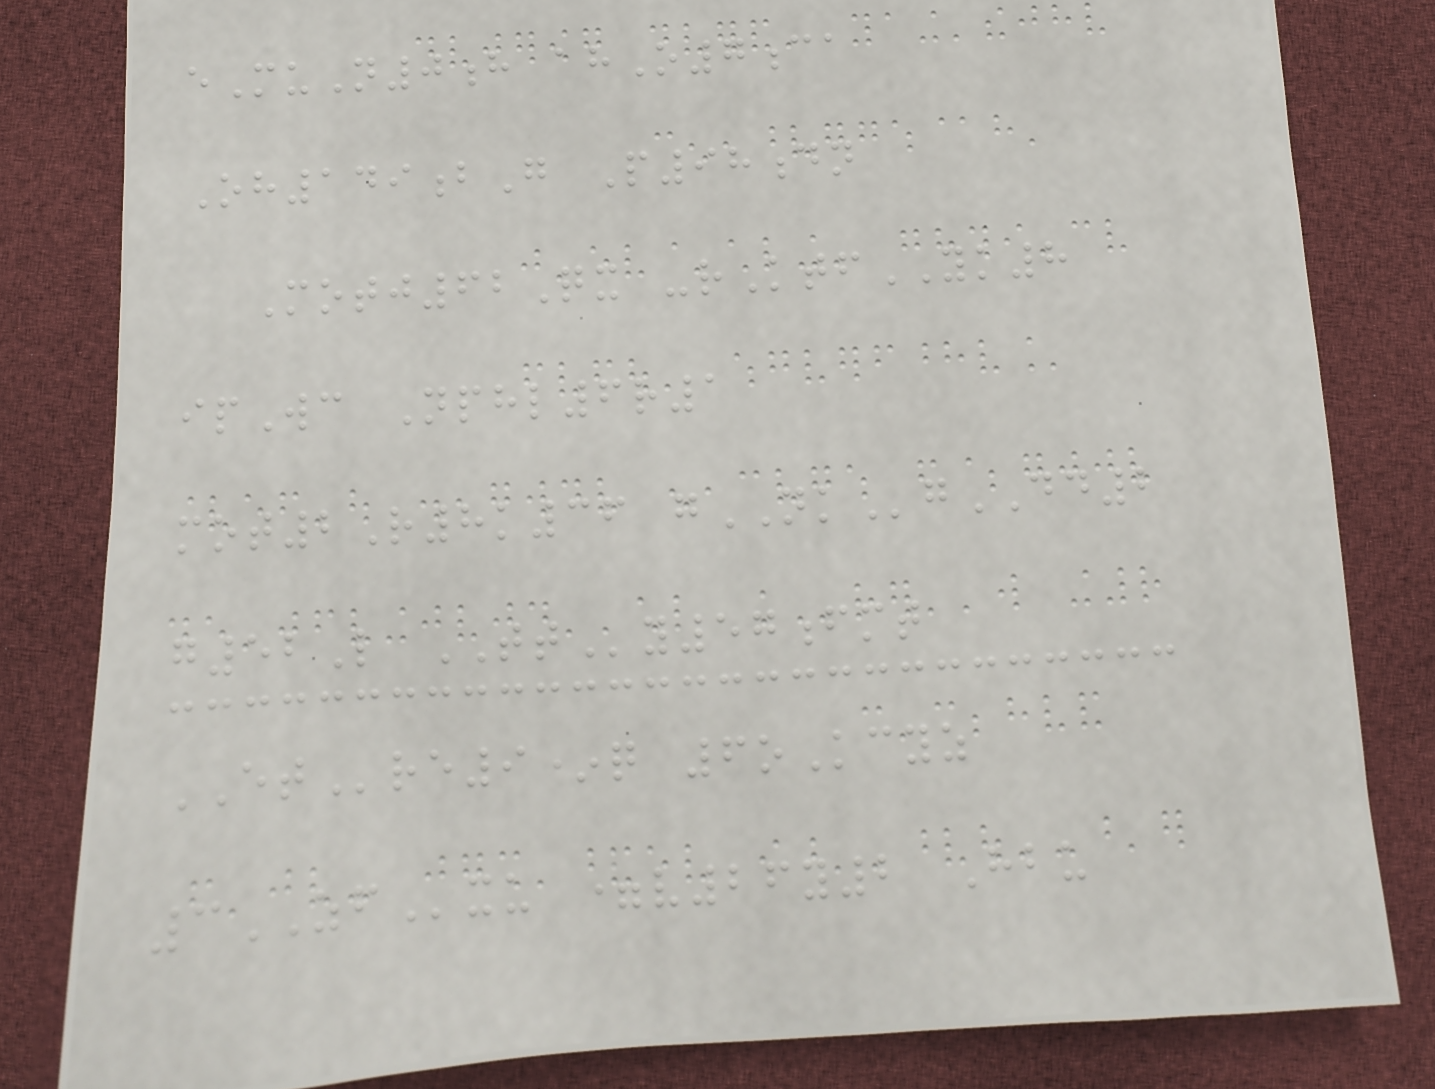eMuN0h ahO7ca
Oh149bG P98dn
Motj62Qx -rKtfYK8
ipWc Nphl6r1
mot2R8k36 gNKgDD2
g52L TTy57fmt
ETre9*q 6oKcyz
3ZFxu =v26y2 Hbu
